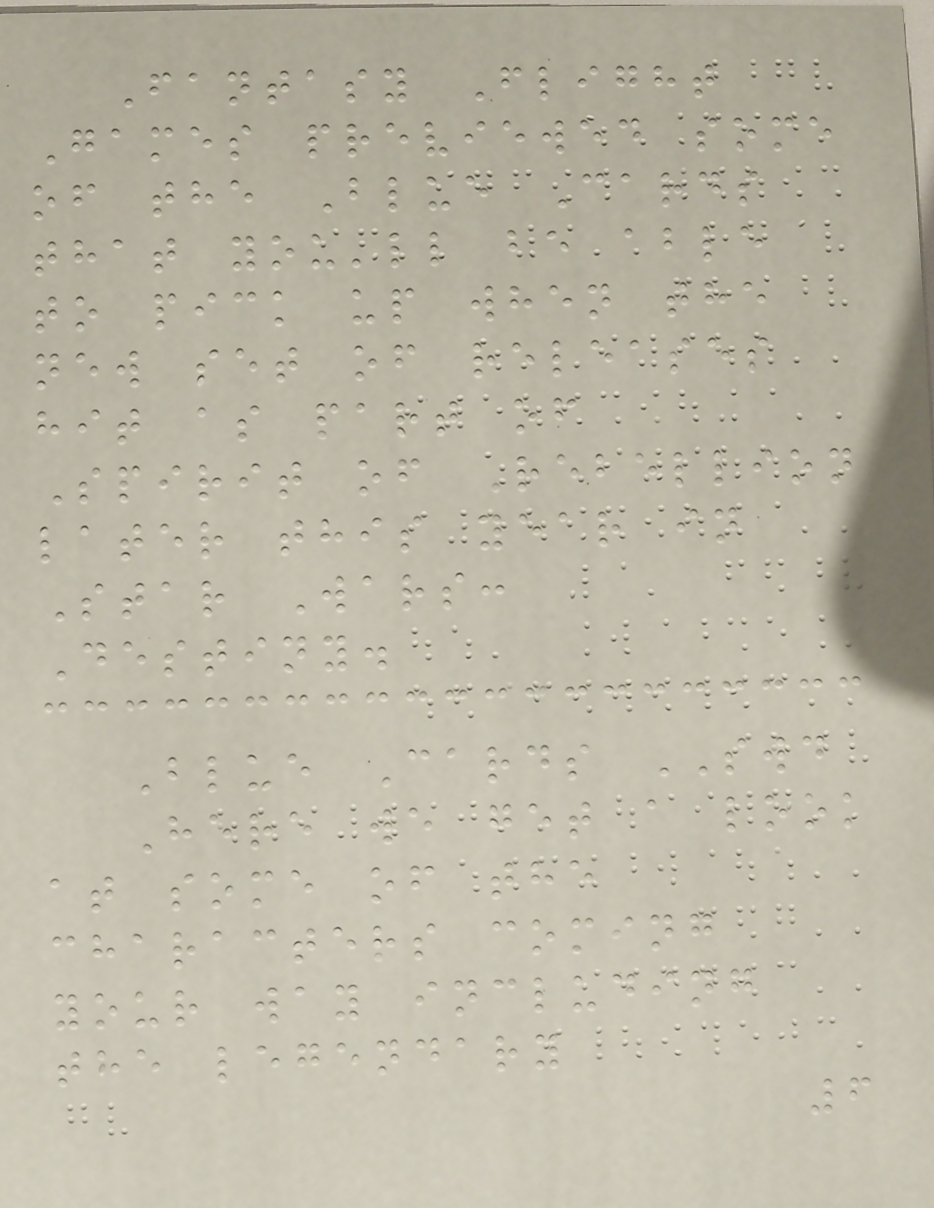Fantasy Flight
Games previewed some
of the Blue Cards
that you'll be able
to pick up when the
new set of releases
hit as part of
Spirit of Rebellion
later this year in
Star Wars:
Destiny.
Blue Cards SWD
Here we get a look
at some of the
characters coming
your way including
the legendary
6
